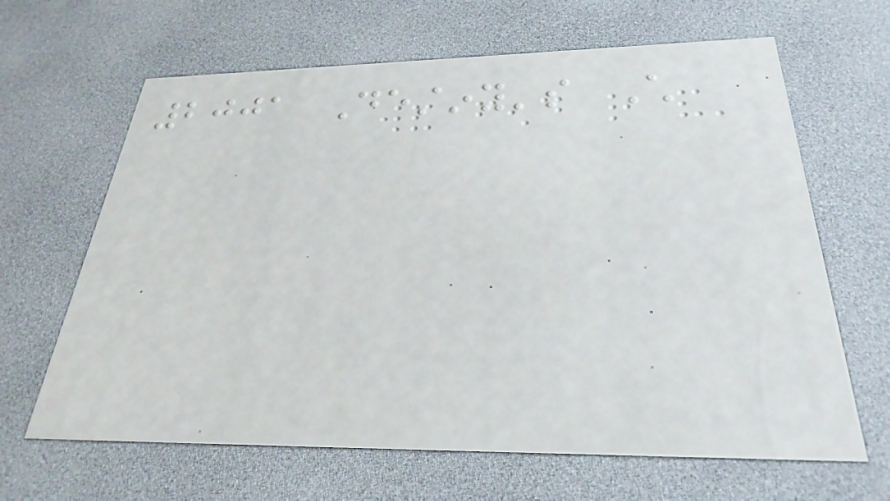2001 Destiny's Child
